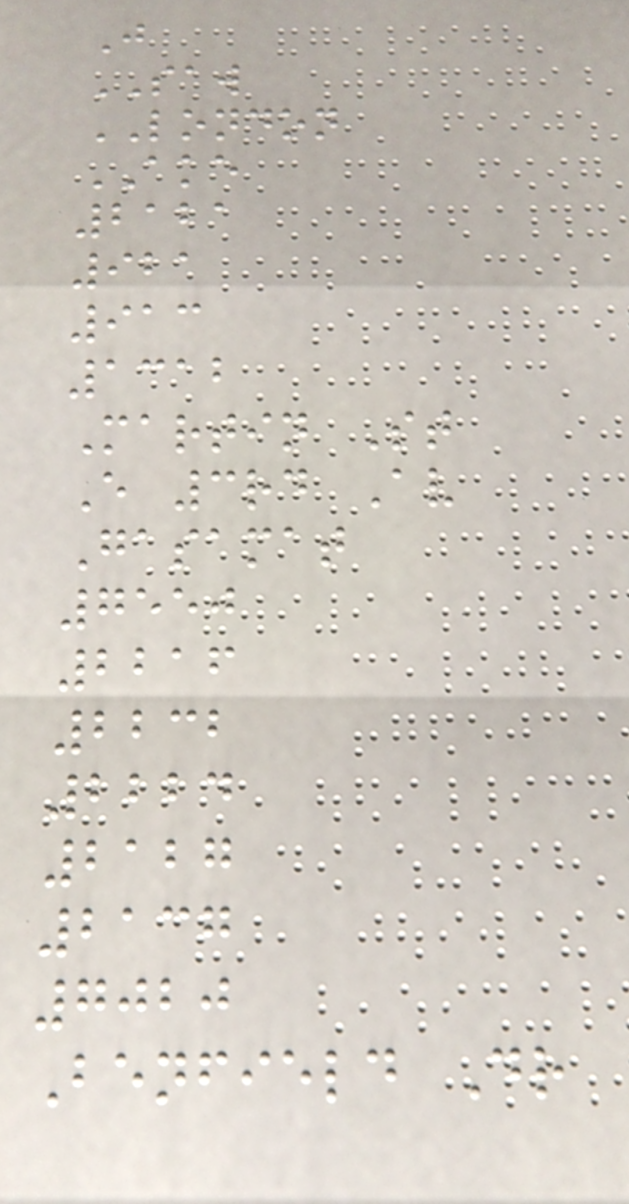J
SAW
LONDON
AKE
2121
921
913
1312
Martin St
E 3rd Av
Gasamat
7550
2216
2232
2224
2127
2137
7020
Benfield Dr
